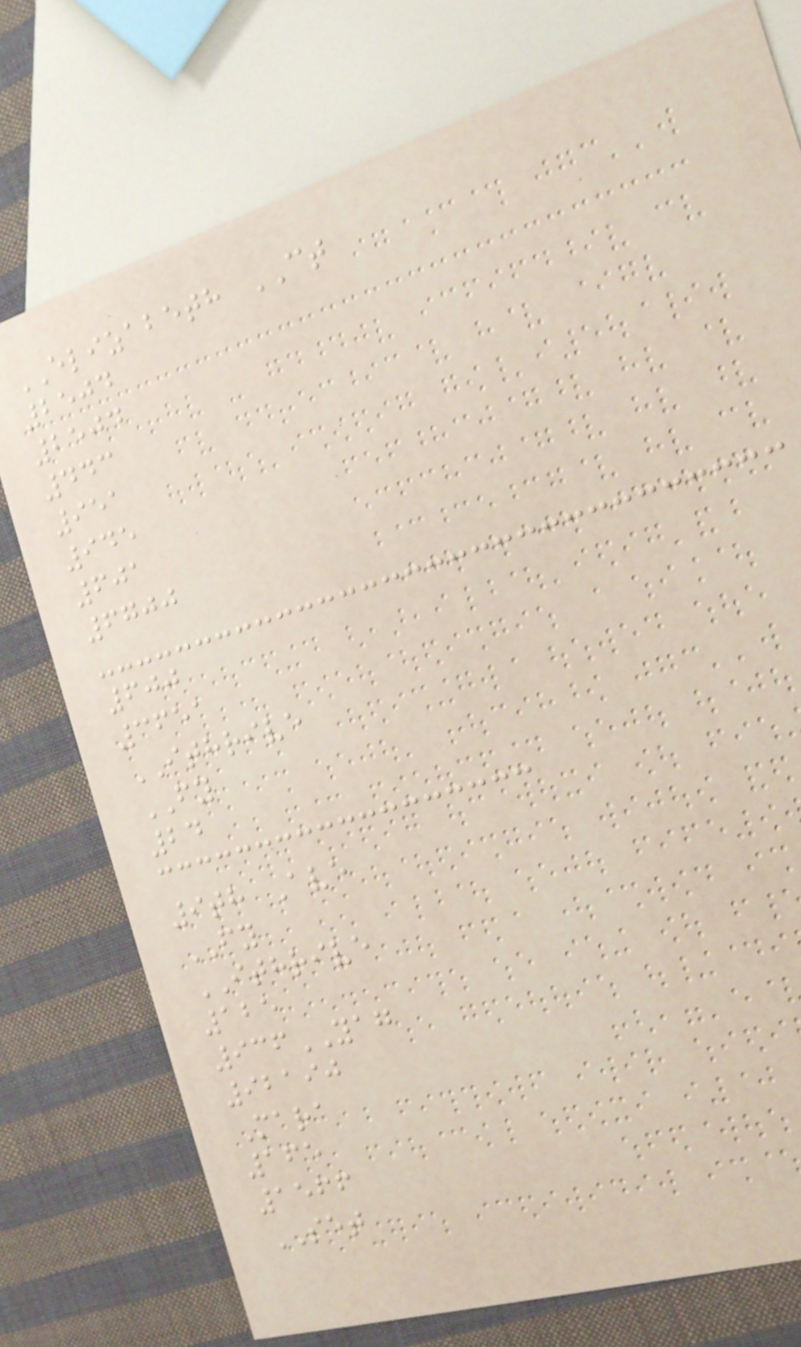ELIZABETH CT
2504
2504
443
951
945
601
6700
600
3651
ITHRIVE
FY
24
9th Ave
FY
ITHRIVE
125
936YAG
92190
Mara
165
1566
SET
